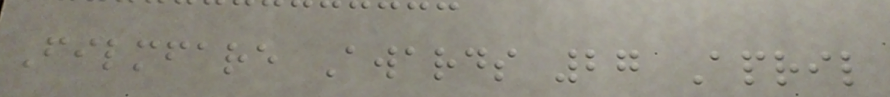Filmfare Awards 27 April
